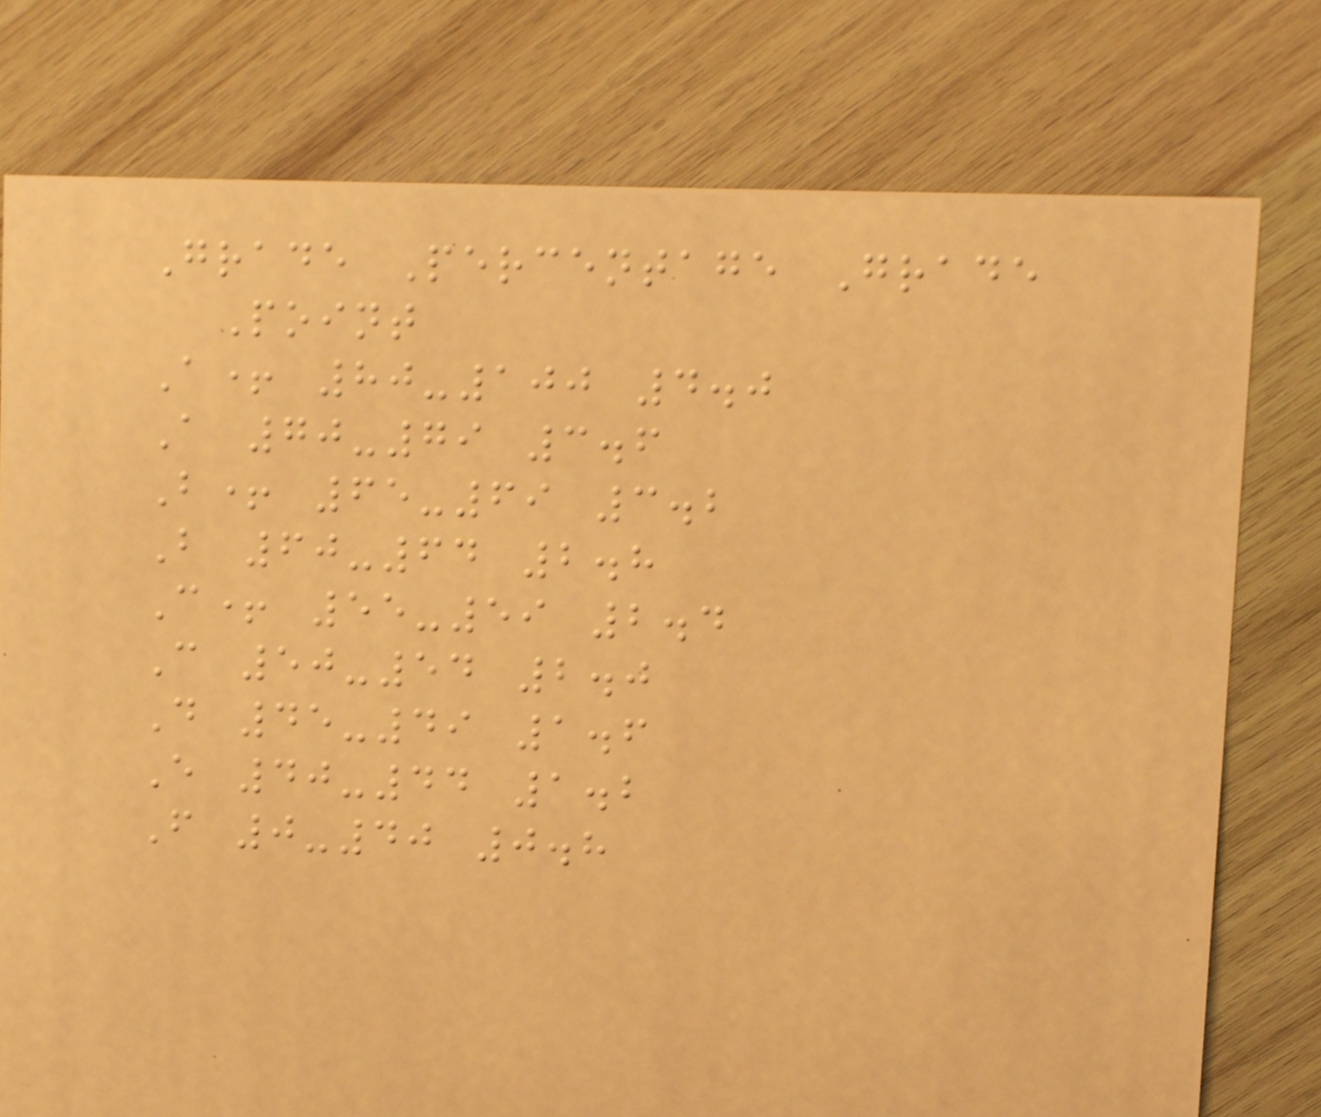Grade Percentage Grade
Point
A+ 80-100 4.0
A 70-79 3.6
B+ 65-69 3.2
B 60-64 2.8
C+ 55-59 2.4
C 50-54 2.0
D 45-49 1.6
E 40-44 1.2
F 0-40 0.8
